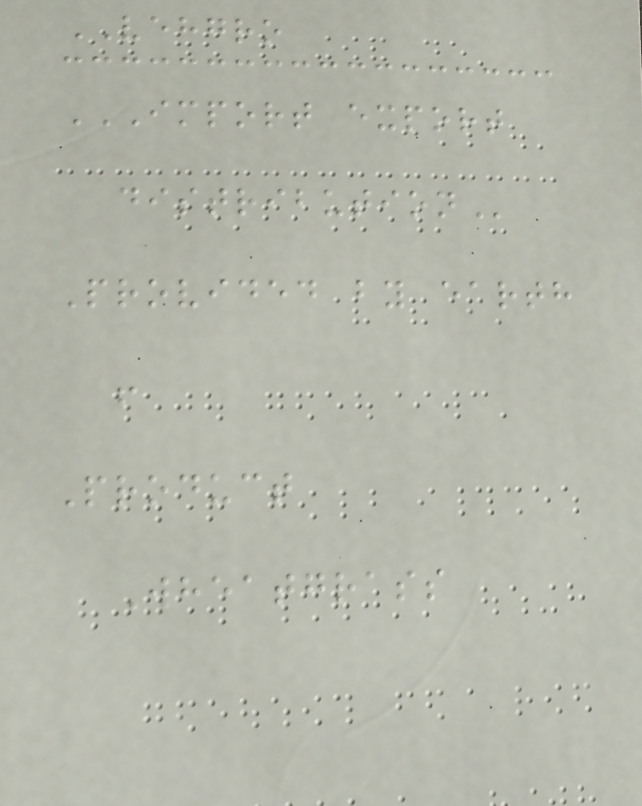VEHGRO
IMPORT EXPORT
DISTRIBUTION
Provided by earth
!
Product
Wheatgrass
